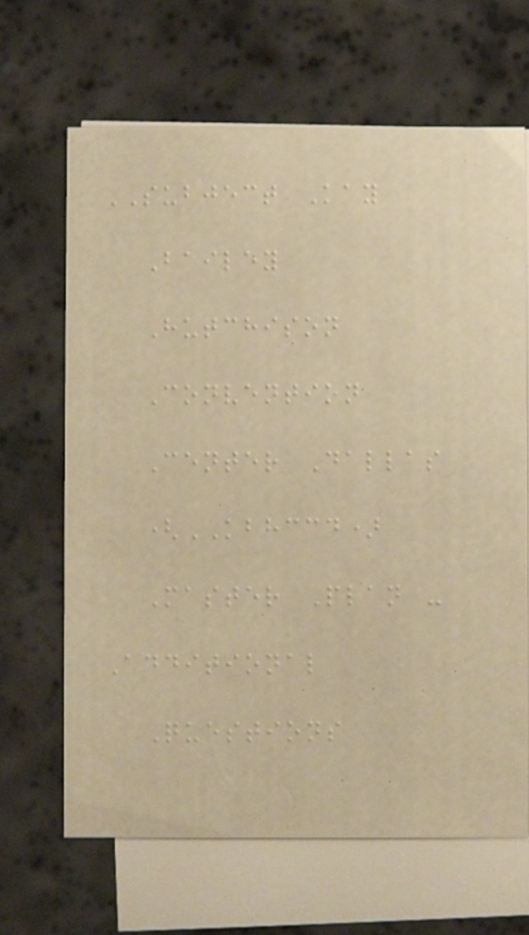SUBJECT Kay
Bailey
Hutchison
Convention
Center Dallas
(KBHCCD)
Master Plan -
Additional
Questions
